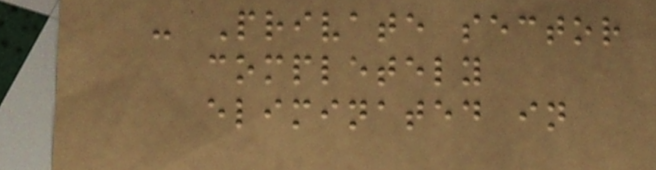- Private sector
completely
eliminated in
